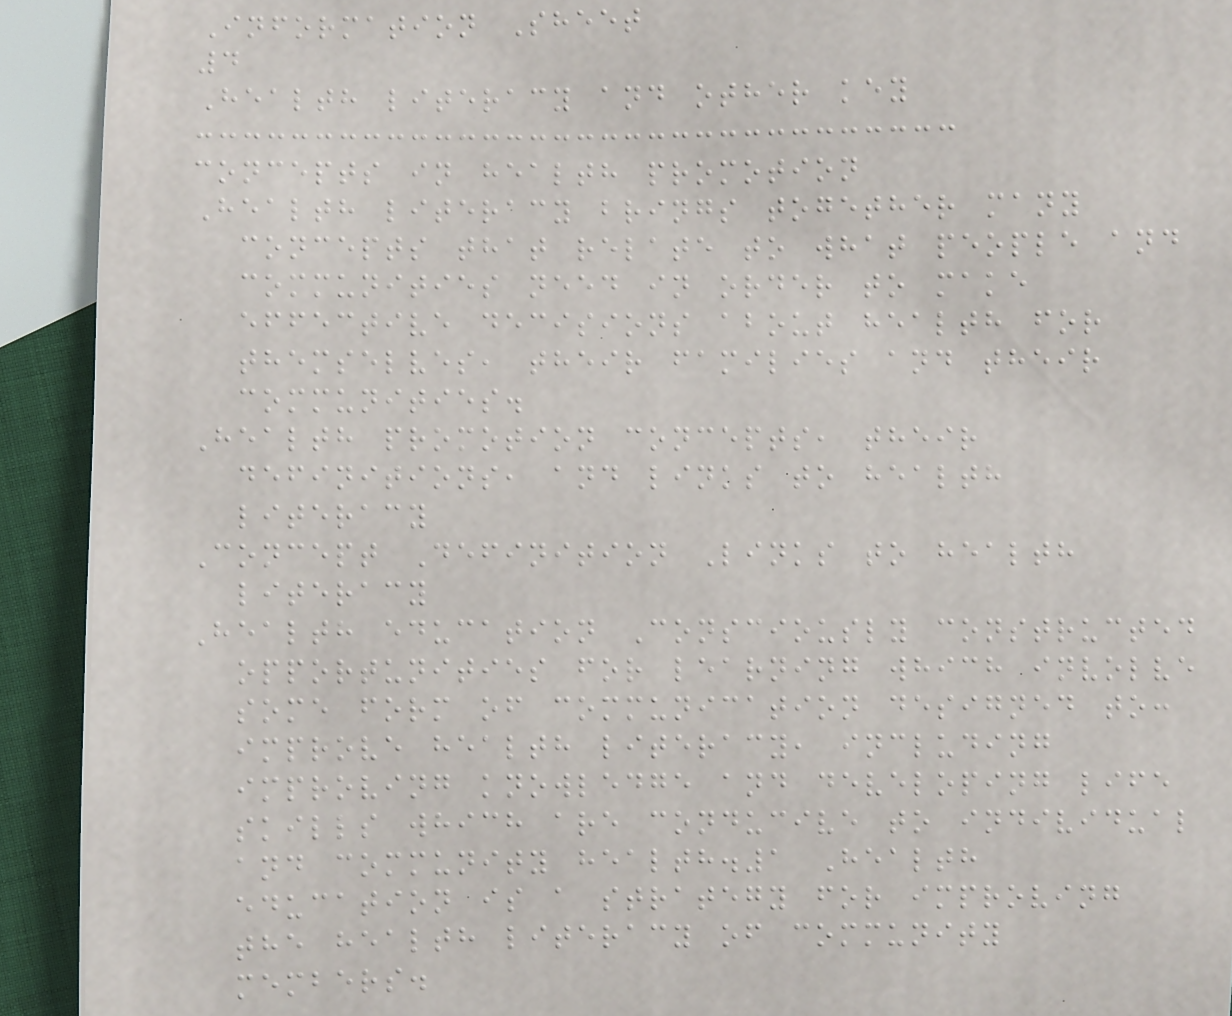Information Sheet
4
Health literacy and other key
concepts in health promotion
Health literacy brings together many
concepts that relate to what people and
communities need in order to make
effective decisions about health for
themselves, their families and their
communities.
Health promotion concepts, their
definitions, and links to health
literacy
Concept Definition Links to health
literacy
Health education Consciously constructed
opportunities for learning which involve
some form of communication designed to:
improve health literacy, including
improving knowledge and developing life
skills which are conducive to individual
and community health.1 Health
education is a strategy for improving
the health literacy of community
members.
